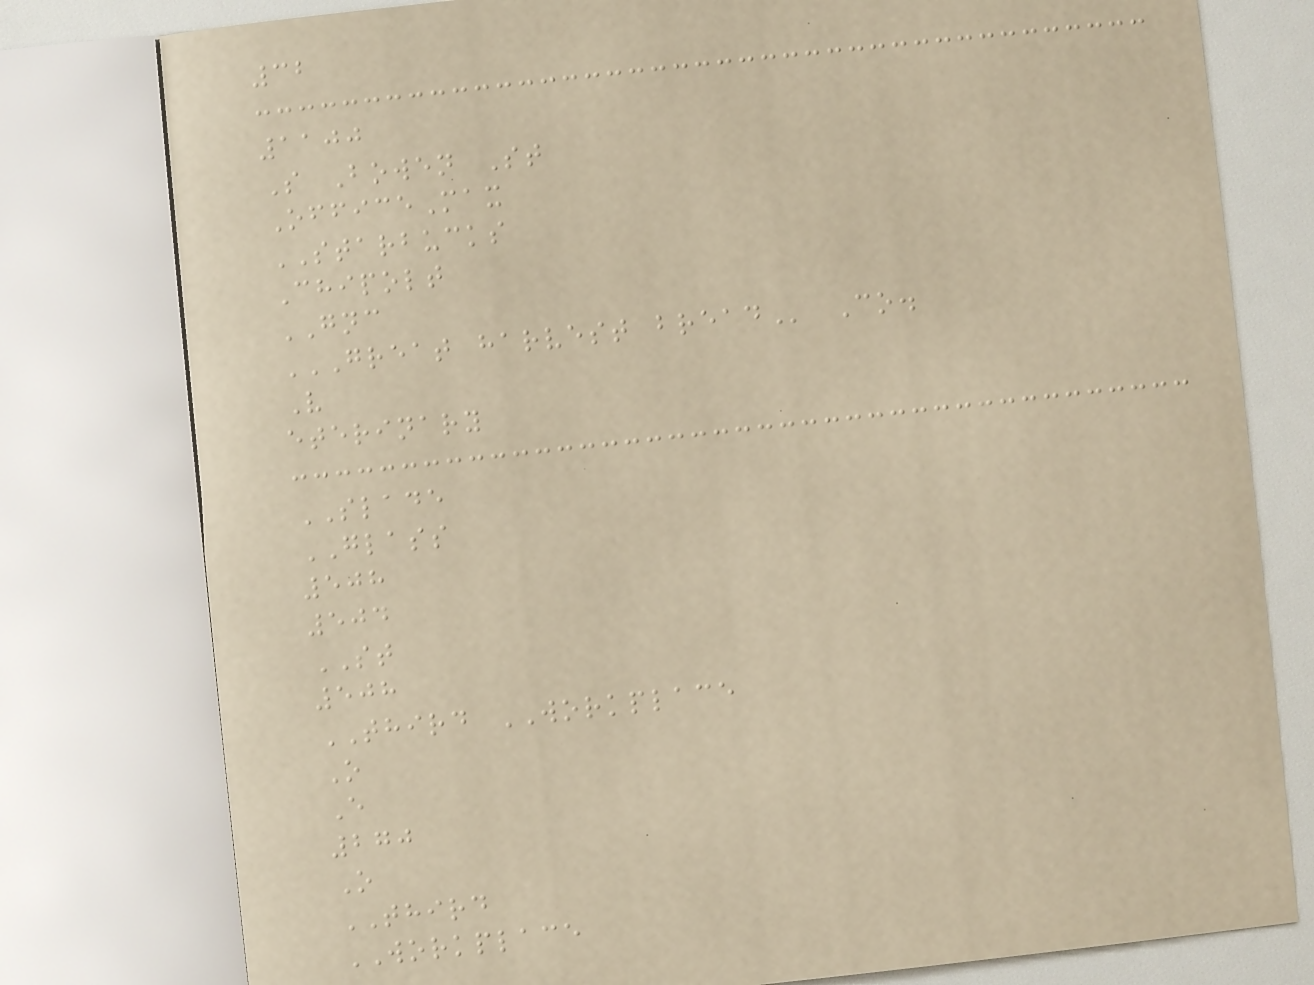32
1100
S Bowen St
OfficeMax
STARBUCKS
Chipolt
GNC
GREAT HARVEST BREAD Co.
V
eterinary
SLADE
GLASS
508
504
ST
508
THIRD WORKPLACE
O
E
270
O
THIRD
WORKPLACE
